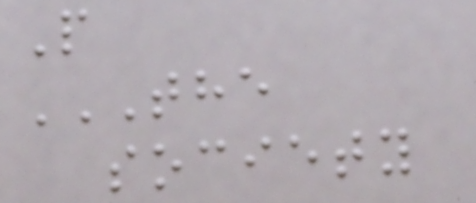P
THE
SOCIETY
